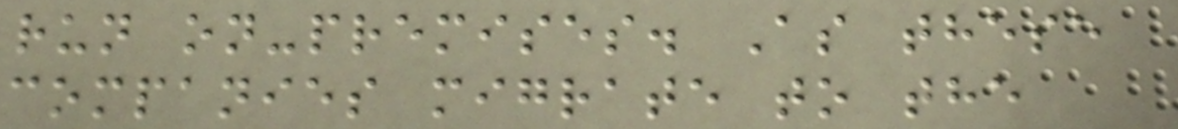run on-premises. As these
companies migrate to the
